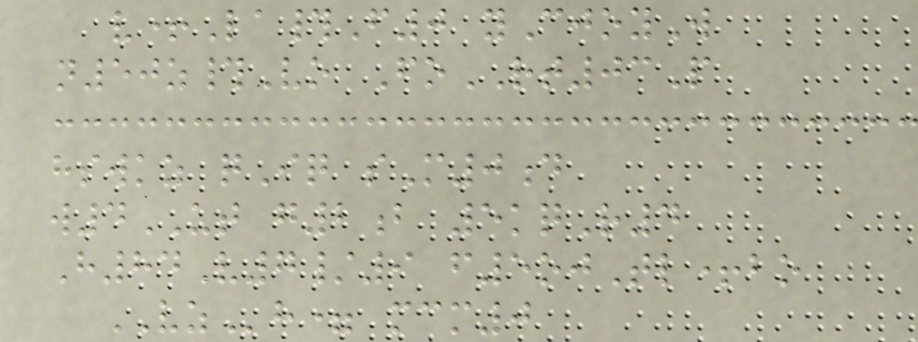v+La#F0 yCjoyW
n50z#Vo FoRT03P
hswkz qIq sM0d
w4UT g2b 5kqR4
H84V7/9 f5ojTl+bo
VZh= mcm0
